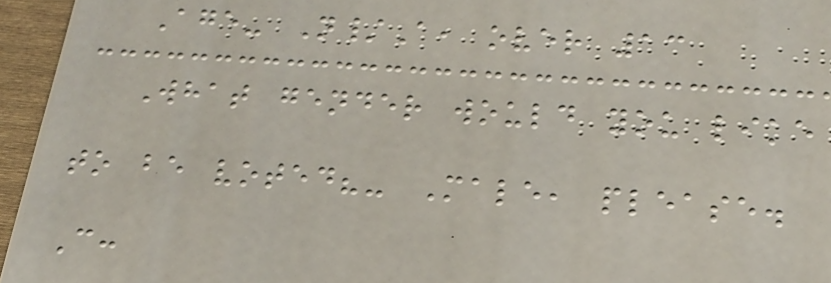Age- N/A, over 13
What gender would you like
to be voted?- Male, please.
C:
